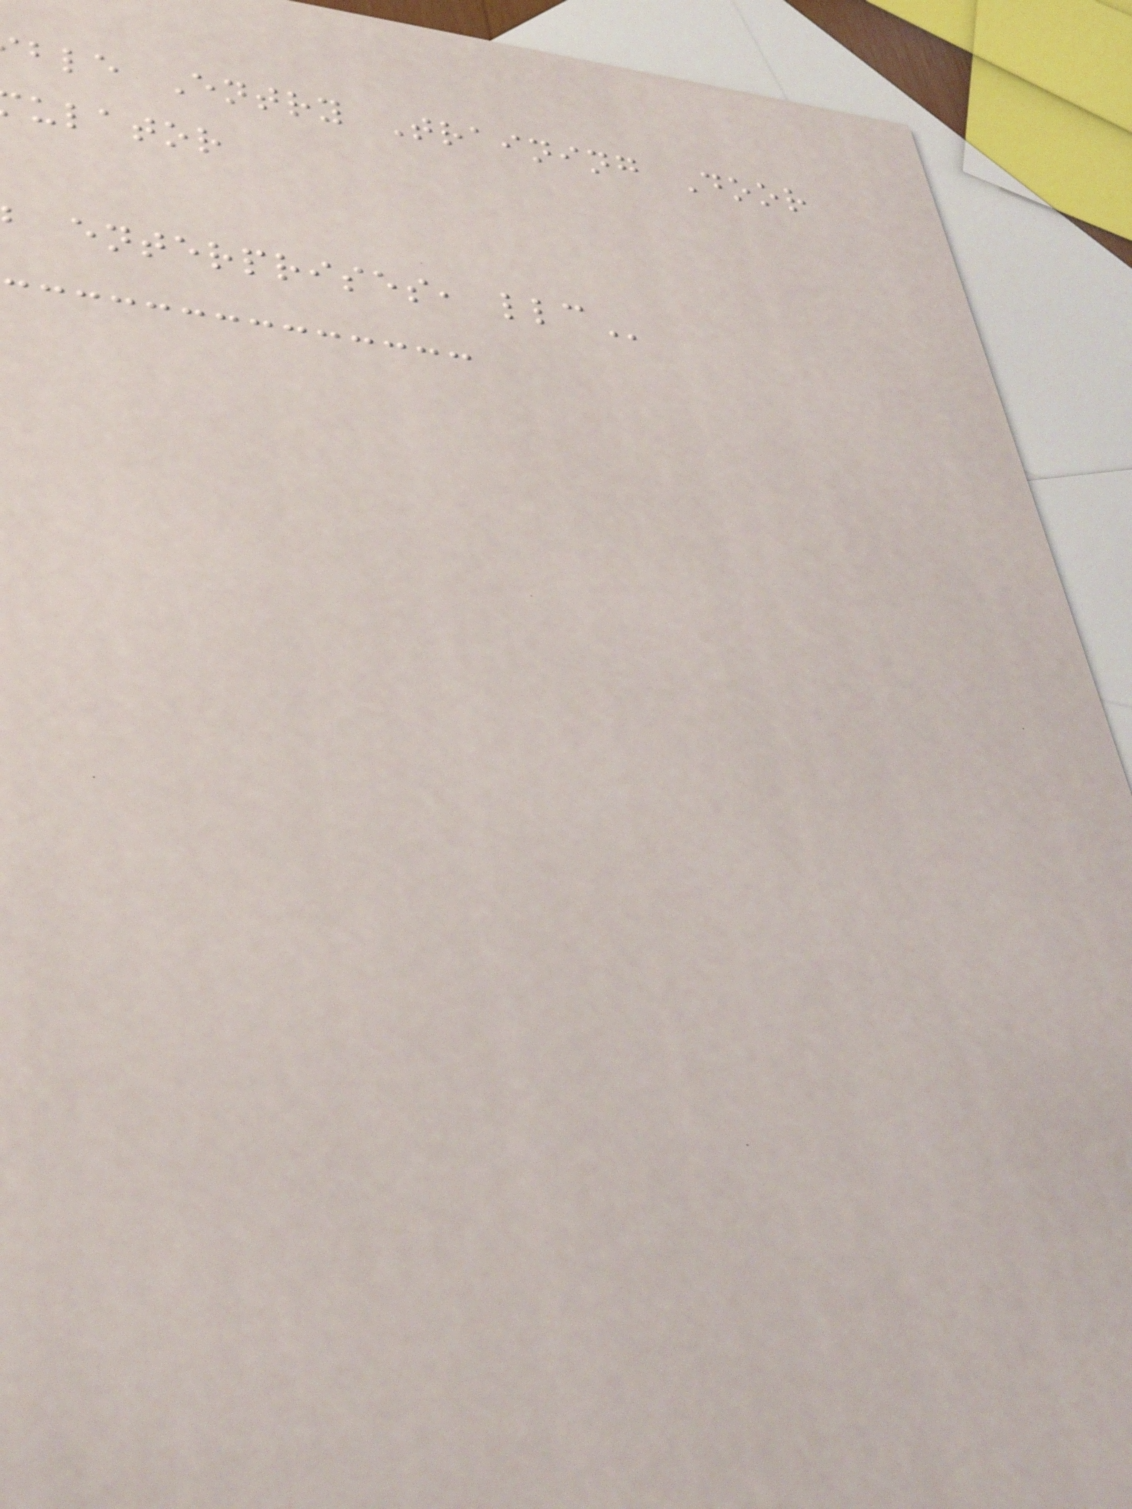ble Entry Training Door
ulator
b enterprises,
